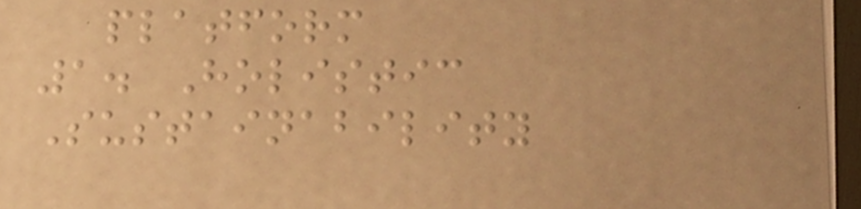platform
1. Holistic
Sustainability
